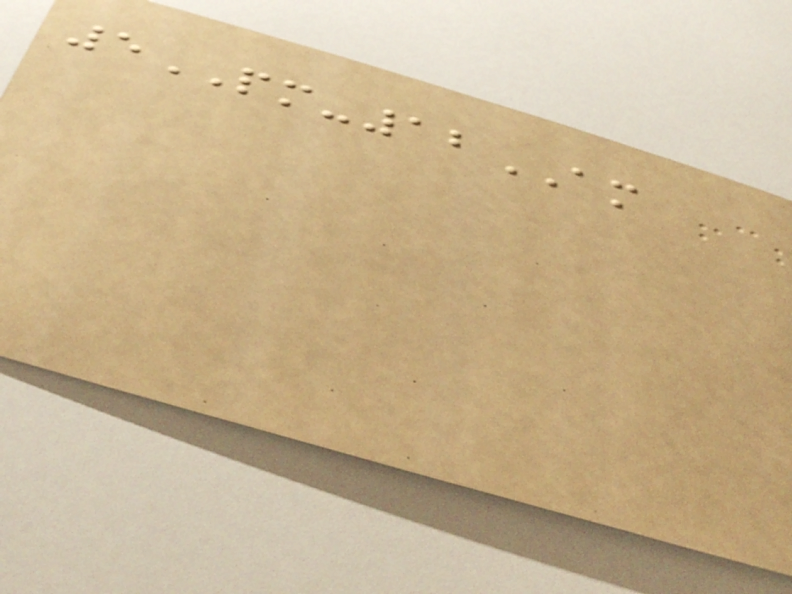5PM-12AM
